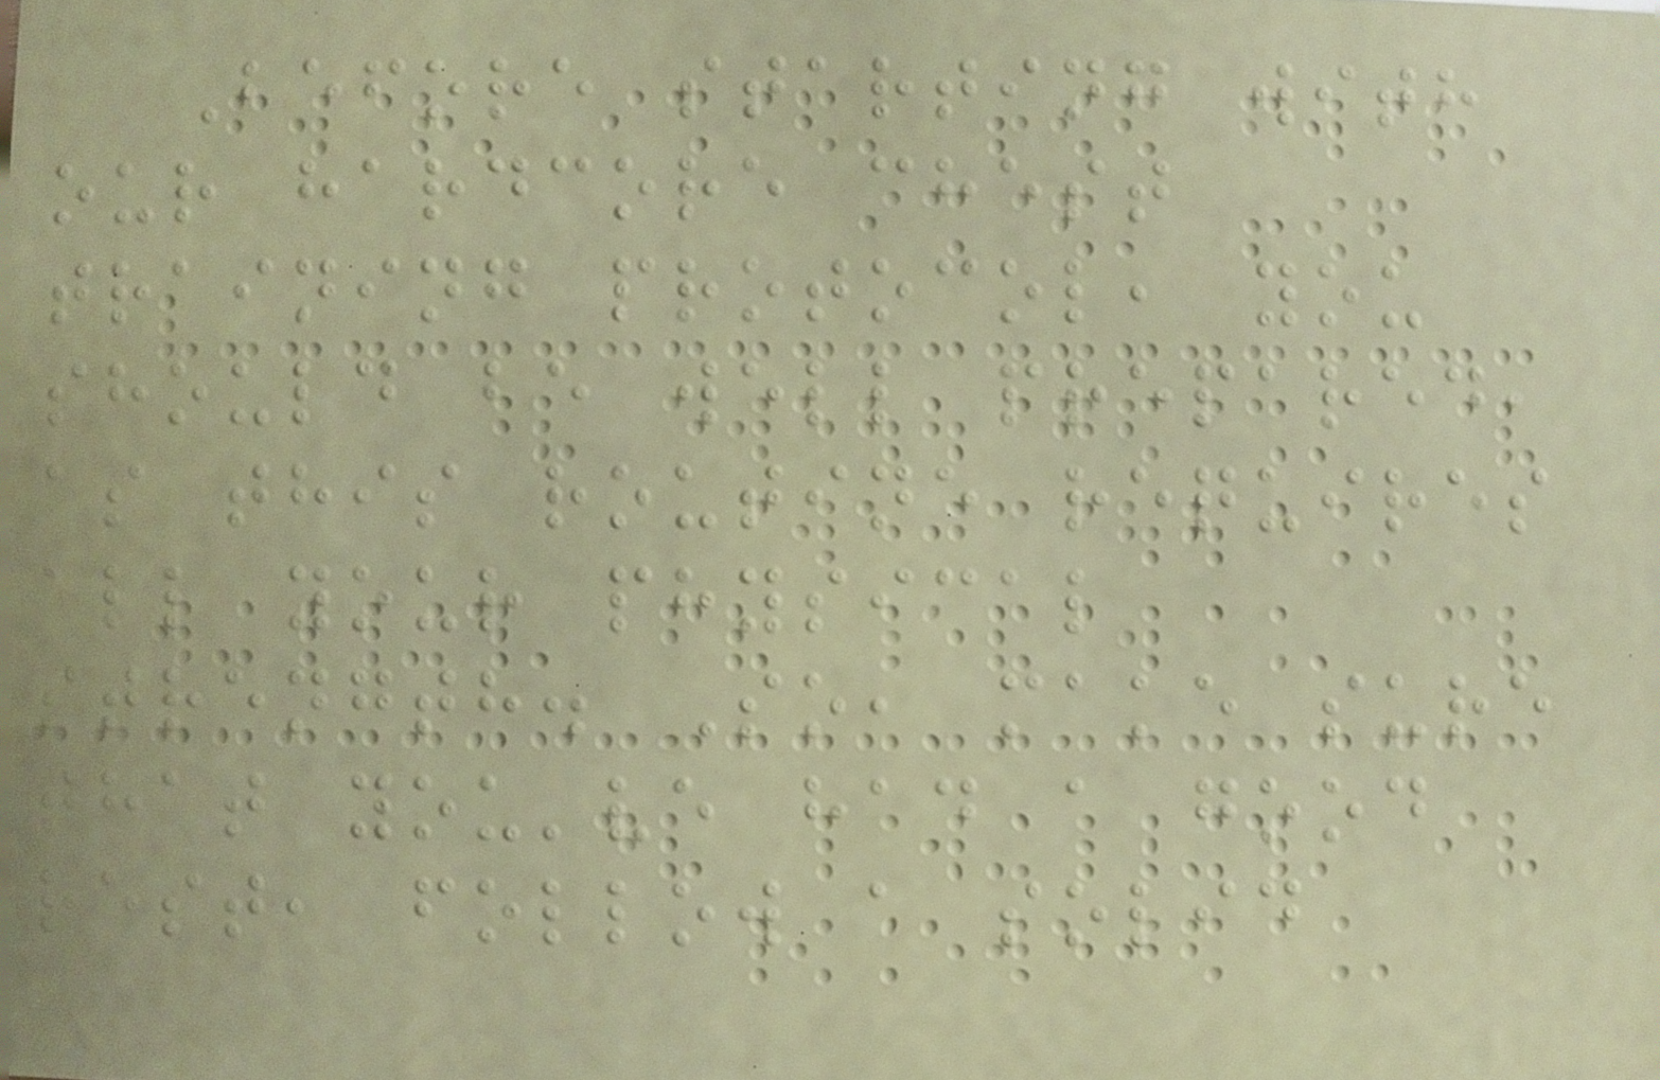Before starting with
our hardcore chest
training protocol, you
should be well prepared,
as this routine requires
all your physical
strength. So, make sure
that you've had a good
rest, follow a solid
